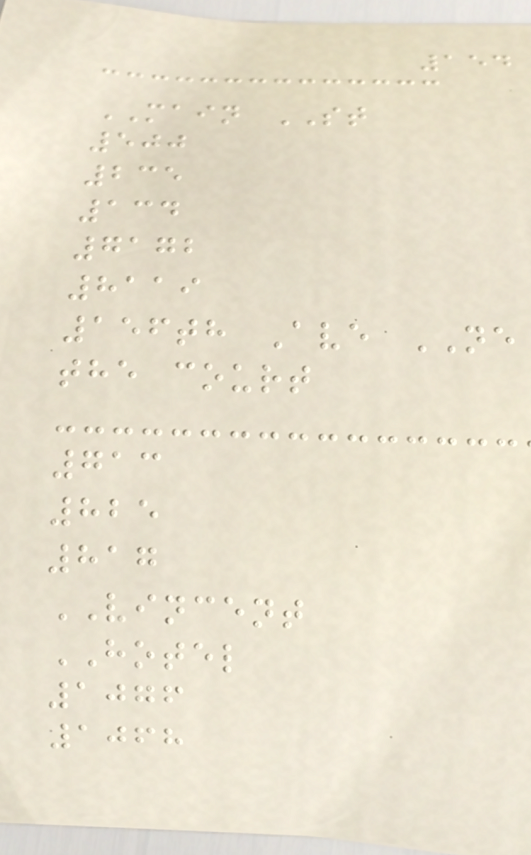154
MAIN ST
500
235
134
7172
8119
156th Ave NE
the court
713
825
817
VINCENT
HOTEL
1076
1068
